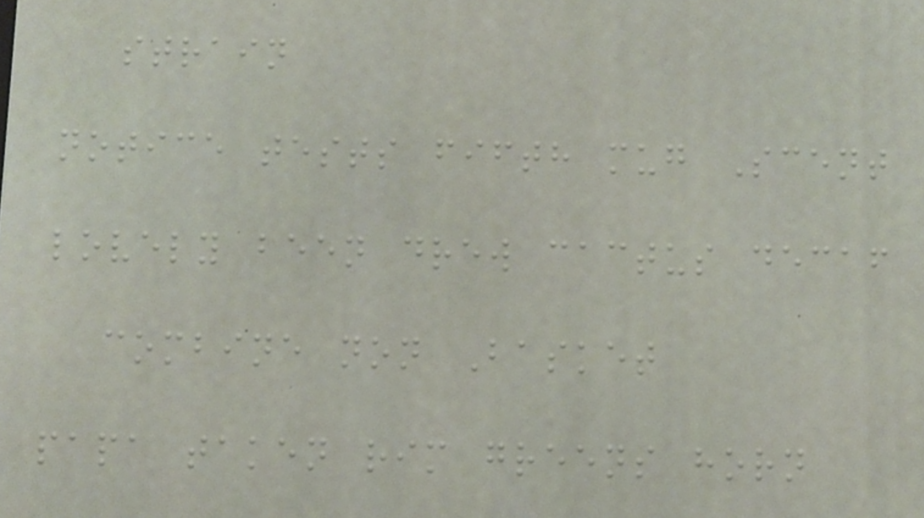strain
notice tests fifth mug Scent
lovely been drew cactus decaf
combine non Basket
papa taken rim greens horn
